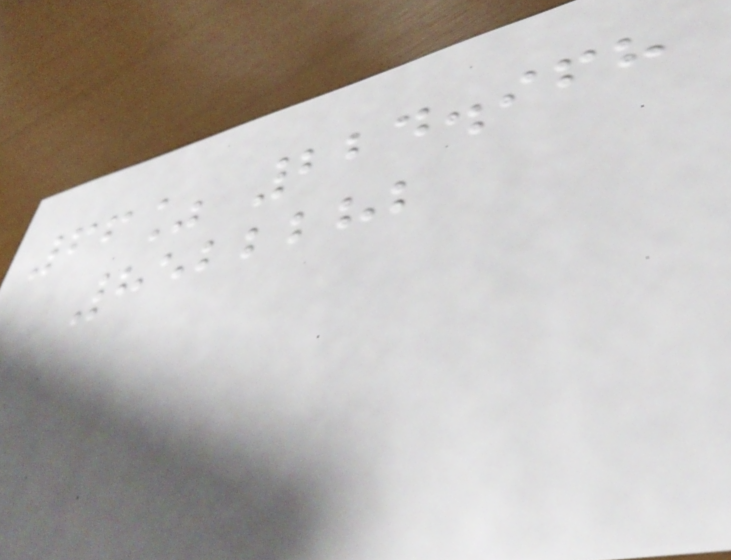66% 224.968
8522282
